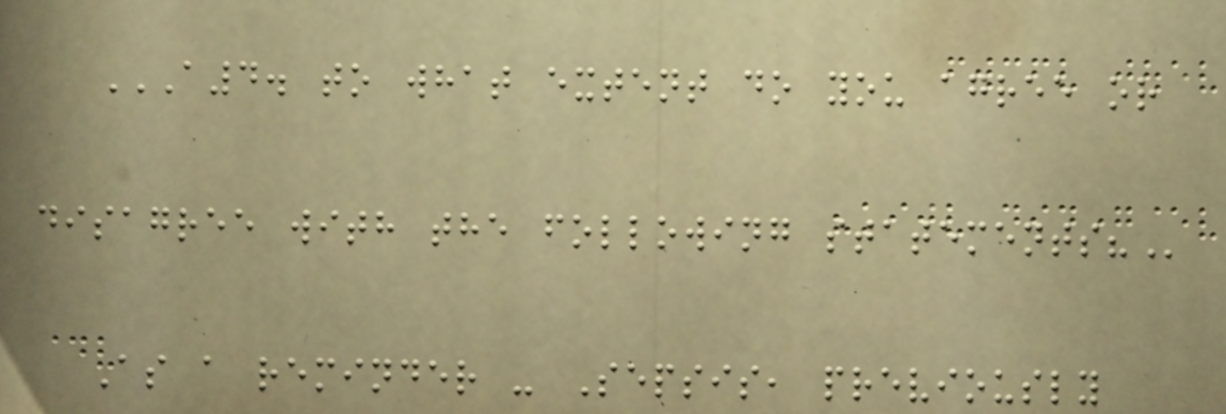A4. TO WHAT EXTENT DO YOU AGREE OR
DISAGREE WITH THE FOLLOWING STATEMENTS?
As a reminder - Sepsis, previously
